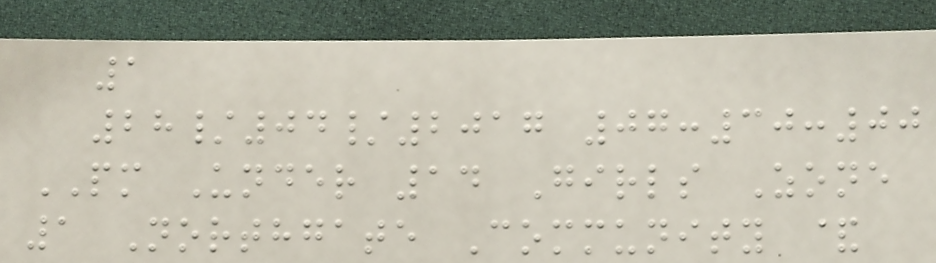1
28/04/2017 07:30:00
PM Under 14 Girls Zone
1 Northgate Community &
